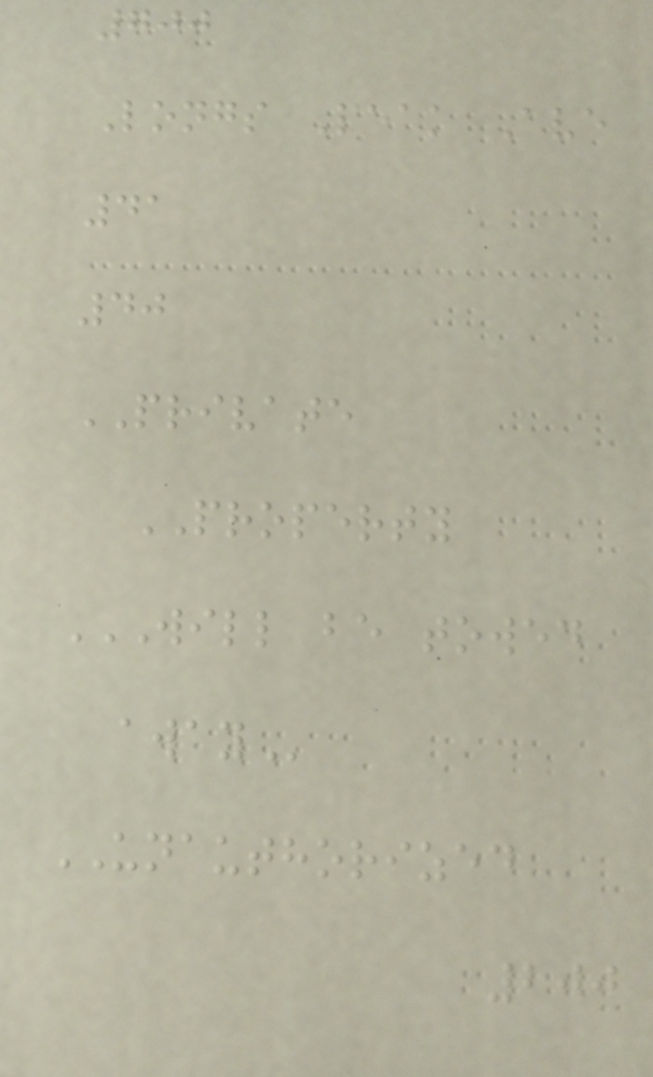700
Longs Peak Ave
41
40
PRIVATE
PROPERTY
WILL BE TOWED
AWAY
UNAUTHORIZED
200
